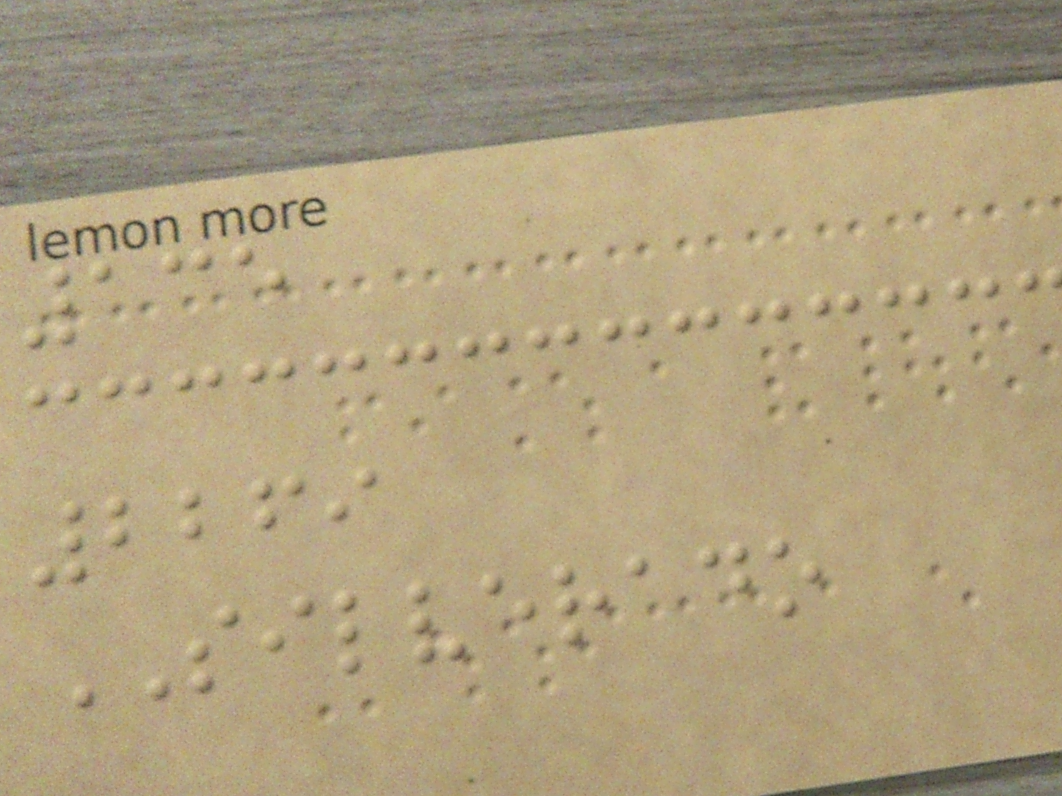135
2269
SILVERADO
